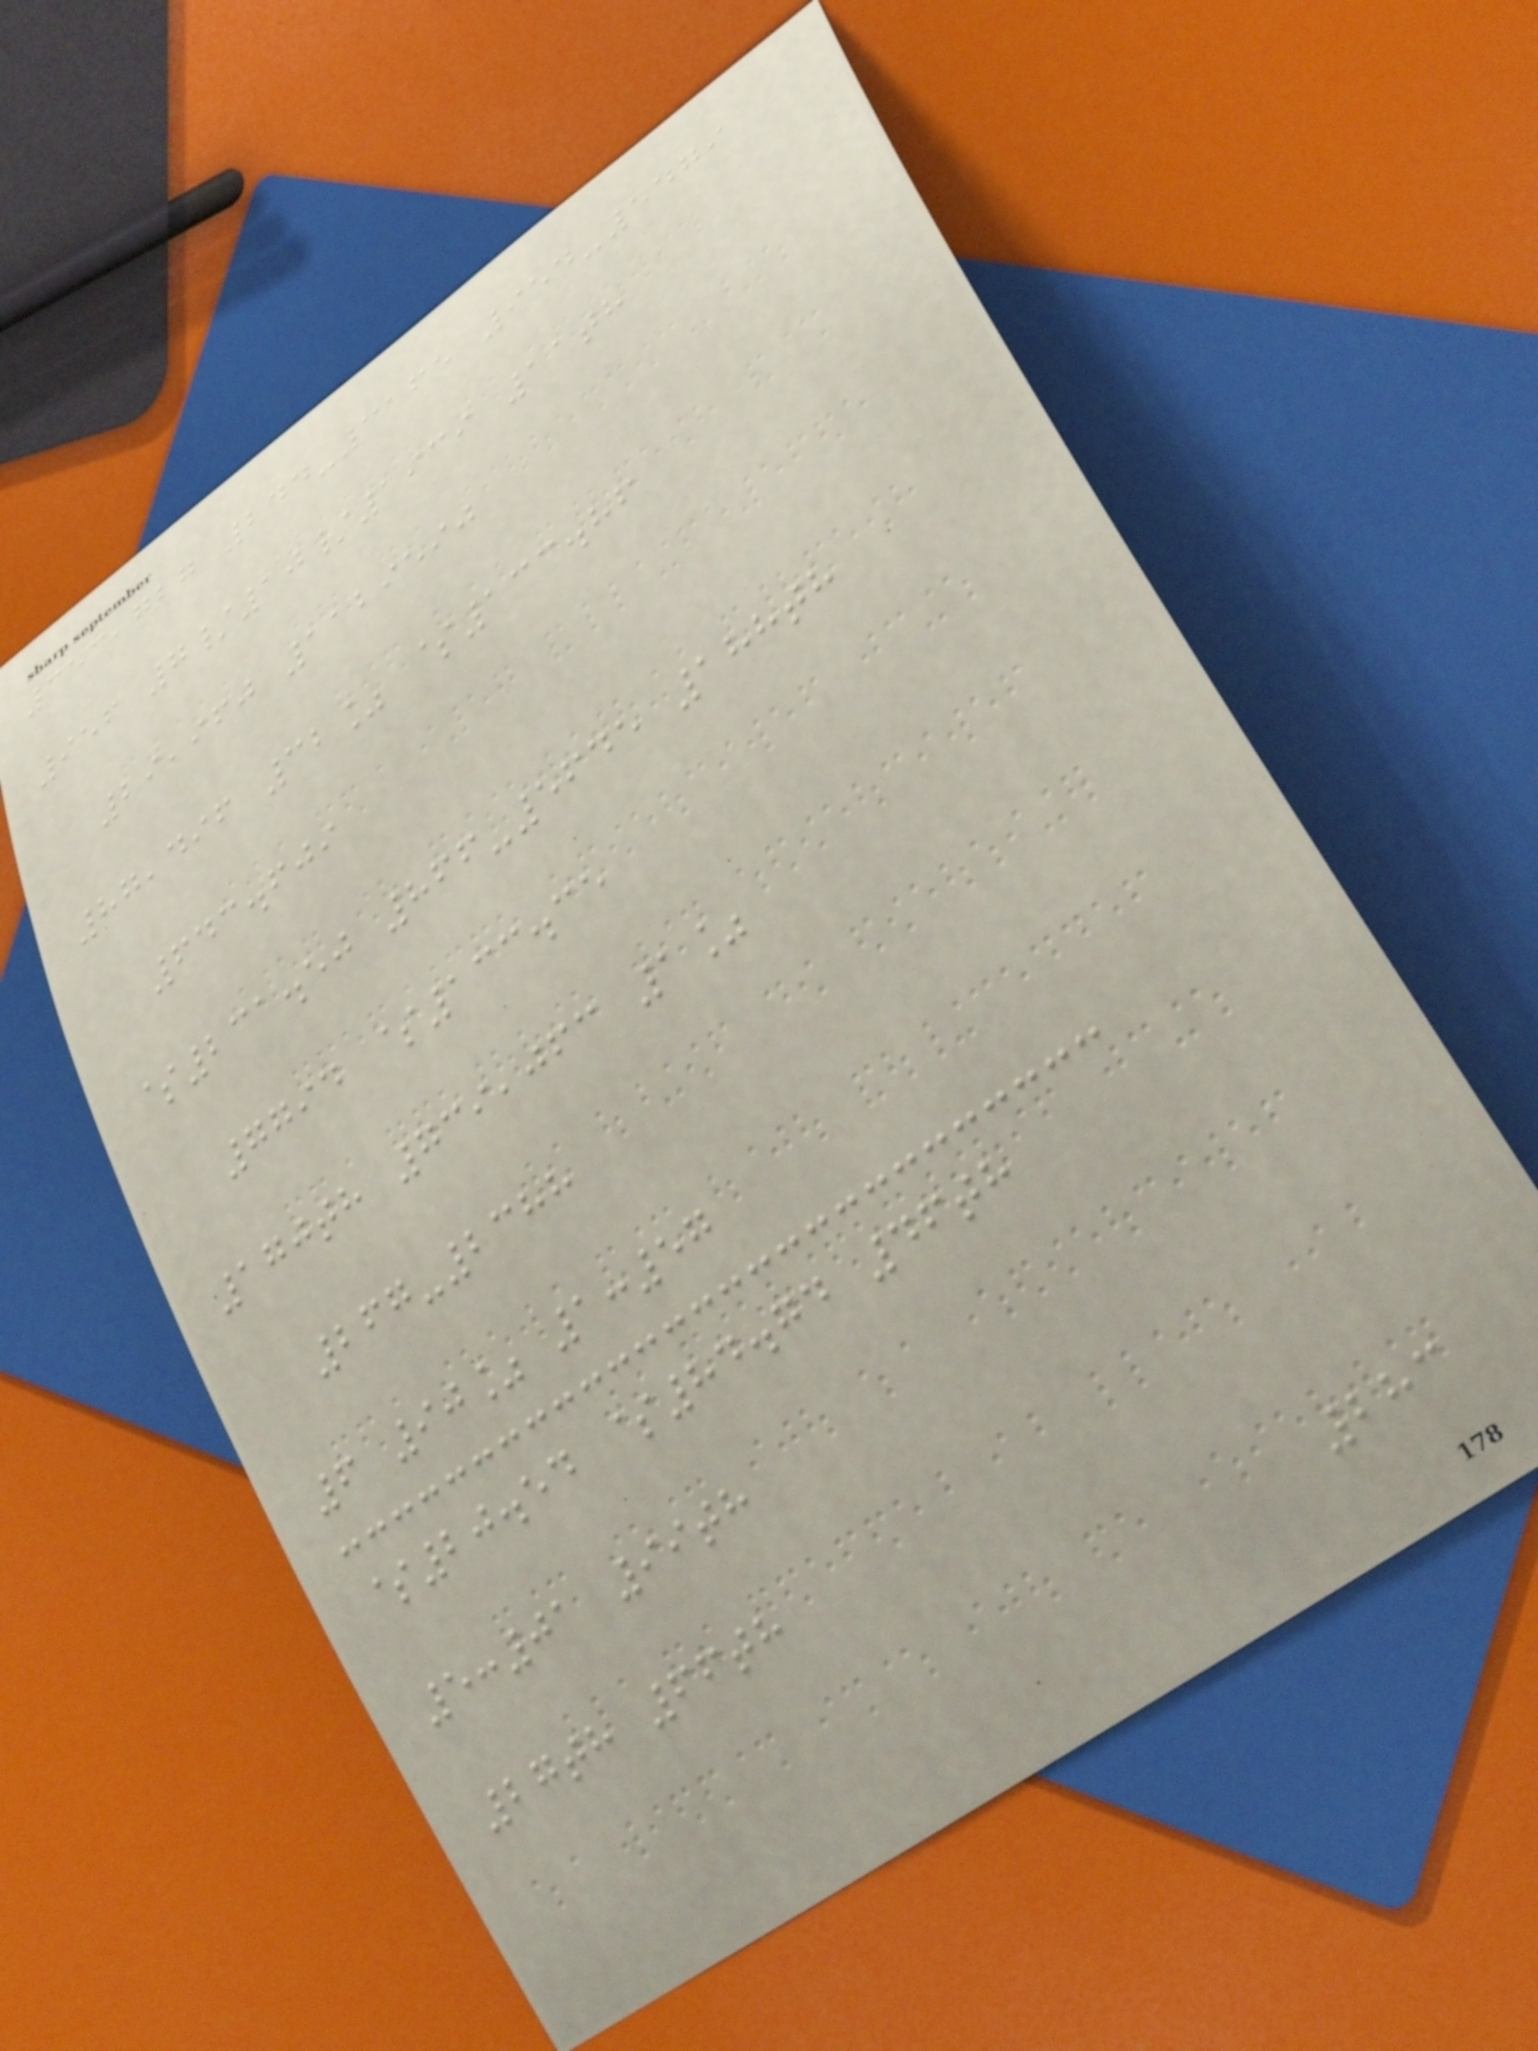353,727 244-3165 954-5479
956 7/10/1939 11th
29,960 1129590
87,496 32% $133.86
643.609
$231.50 866-5645 188th
7794 $133.35
170th 739,063 1%
267-2388
6 90% 1:57
$20.54 $84.74 46th
5:01 99th
27th 66th
283
